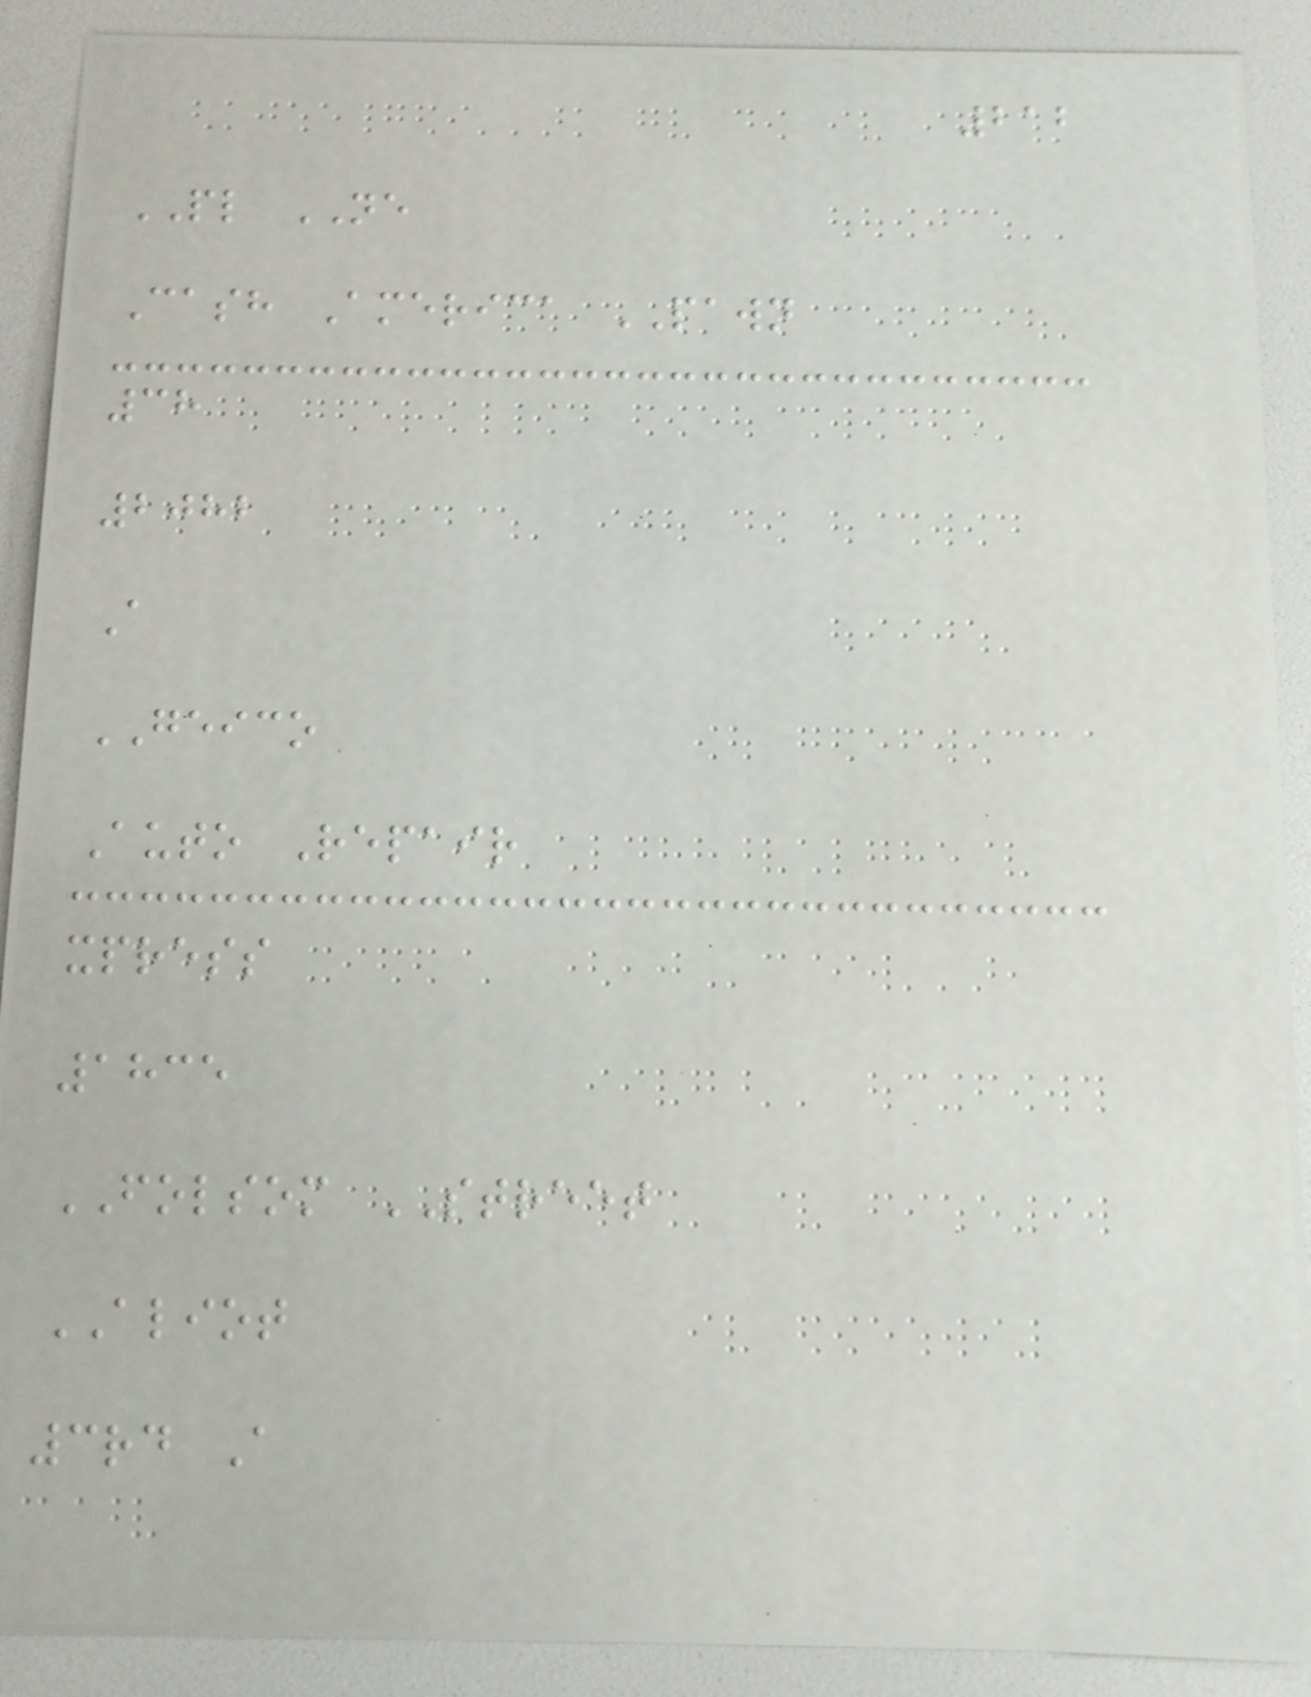212
PL NE
Cash America PAWN
38
2082
A
GEICO
Auto Repair
xpress
1835
FOLSOM STREET
ALIOT
3rd A
